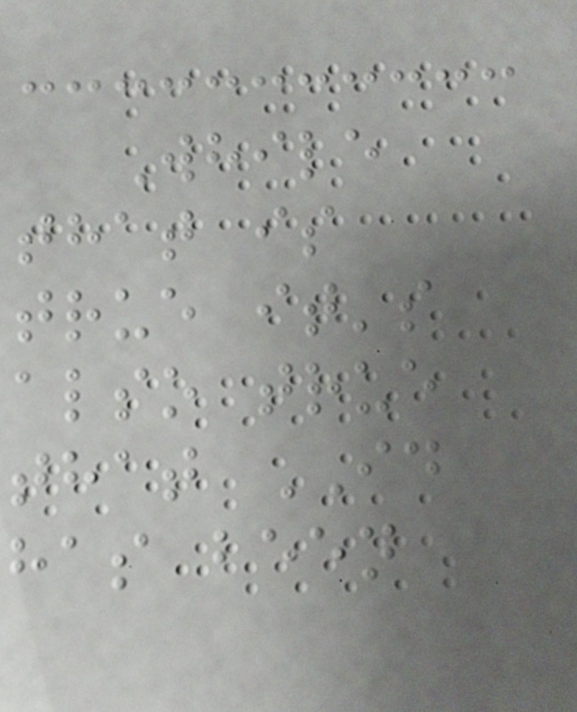While
that is
true it's
also true
that ID
has been
